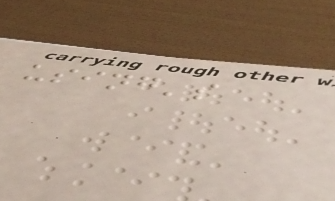using's
